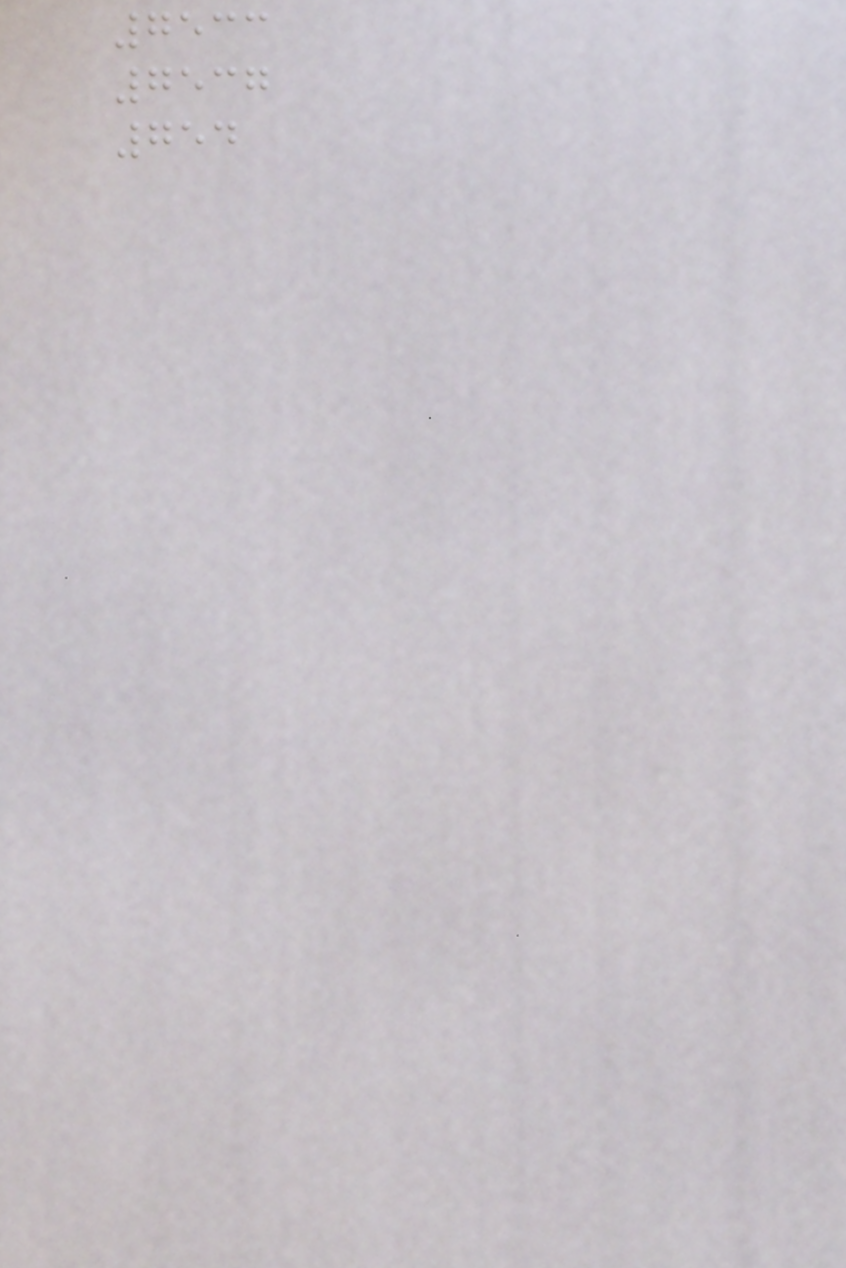7533
7537
754
